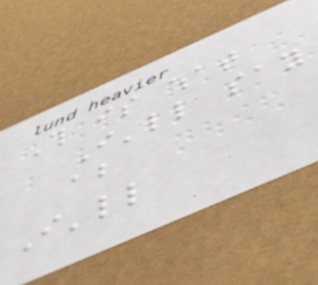This is what
I'll say
about
I'll
